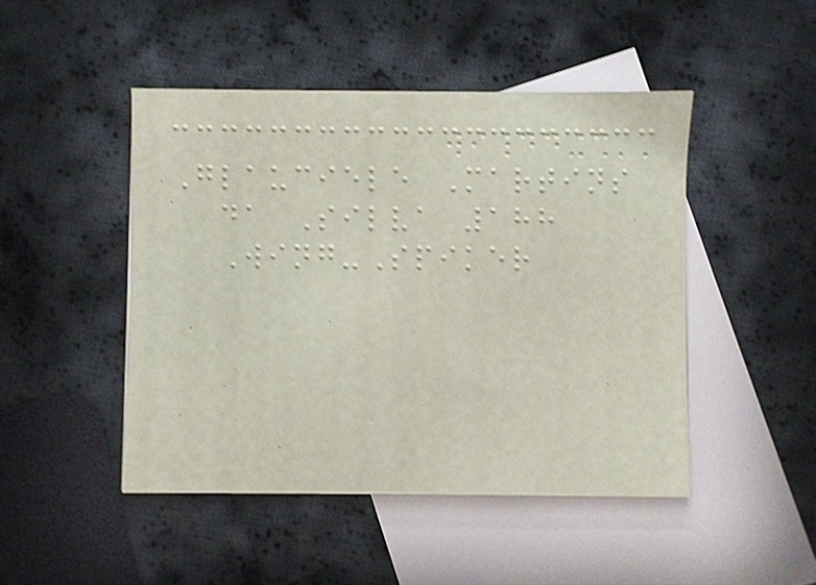Glauciele Martins
da Silva 188
Wing-Spiker
